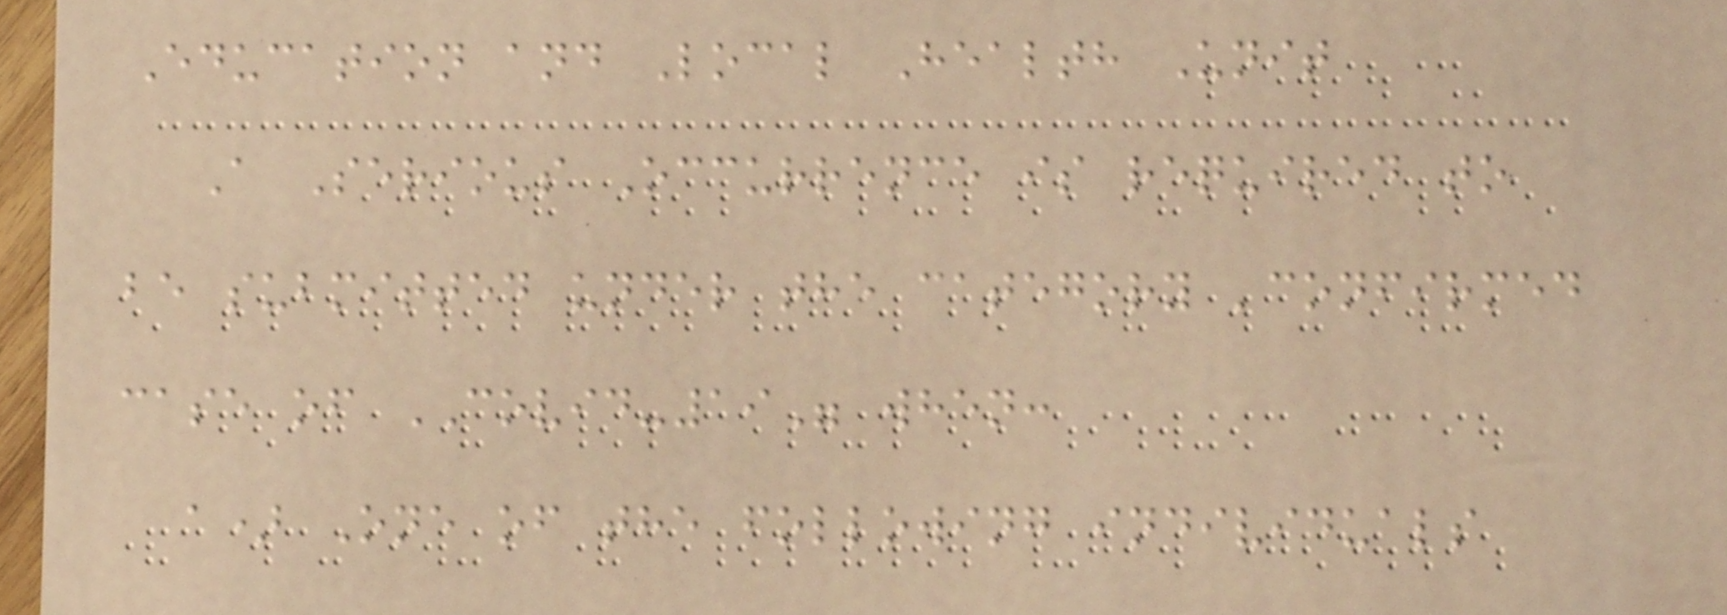Education and Local Health Unit
A Serious Occurrence is required to
be submitted under the category 'confirmed
case of COVID-19" when:
a) One of the following individuals
